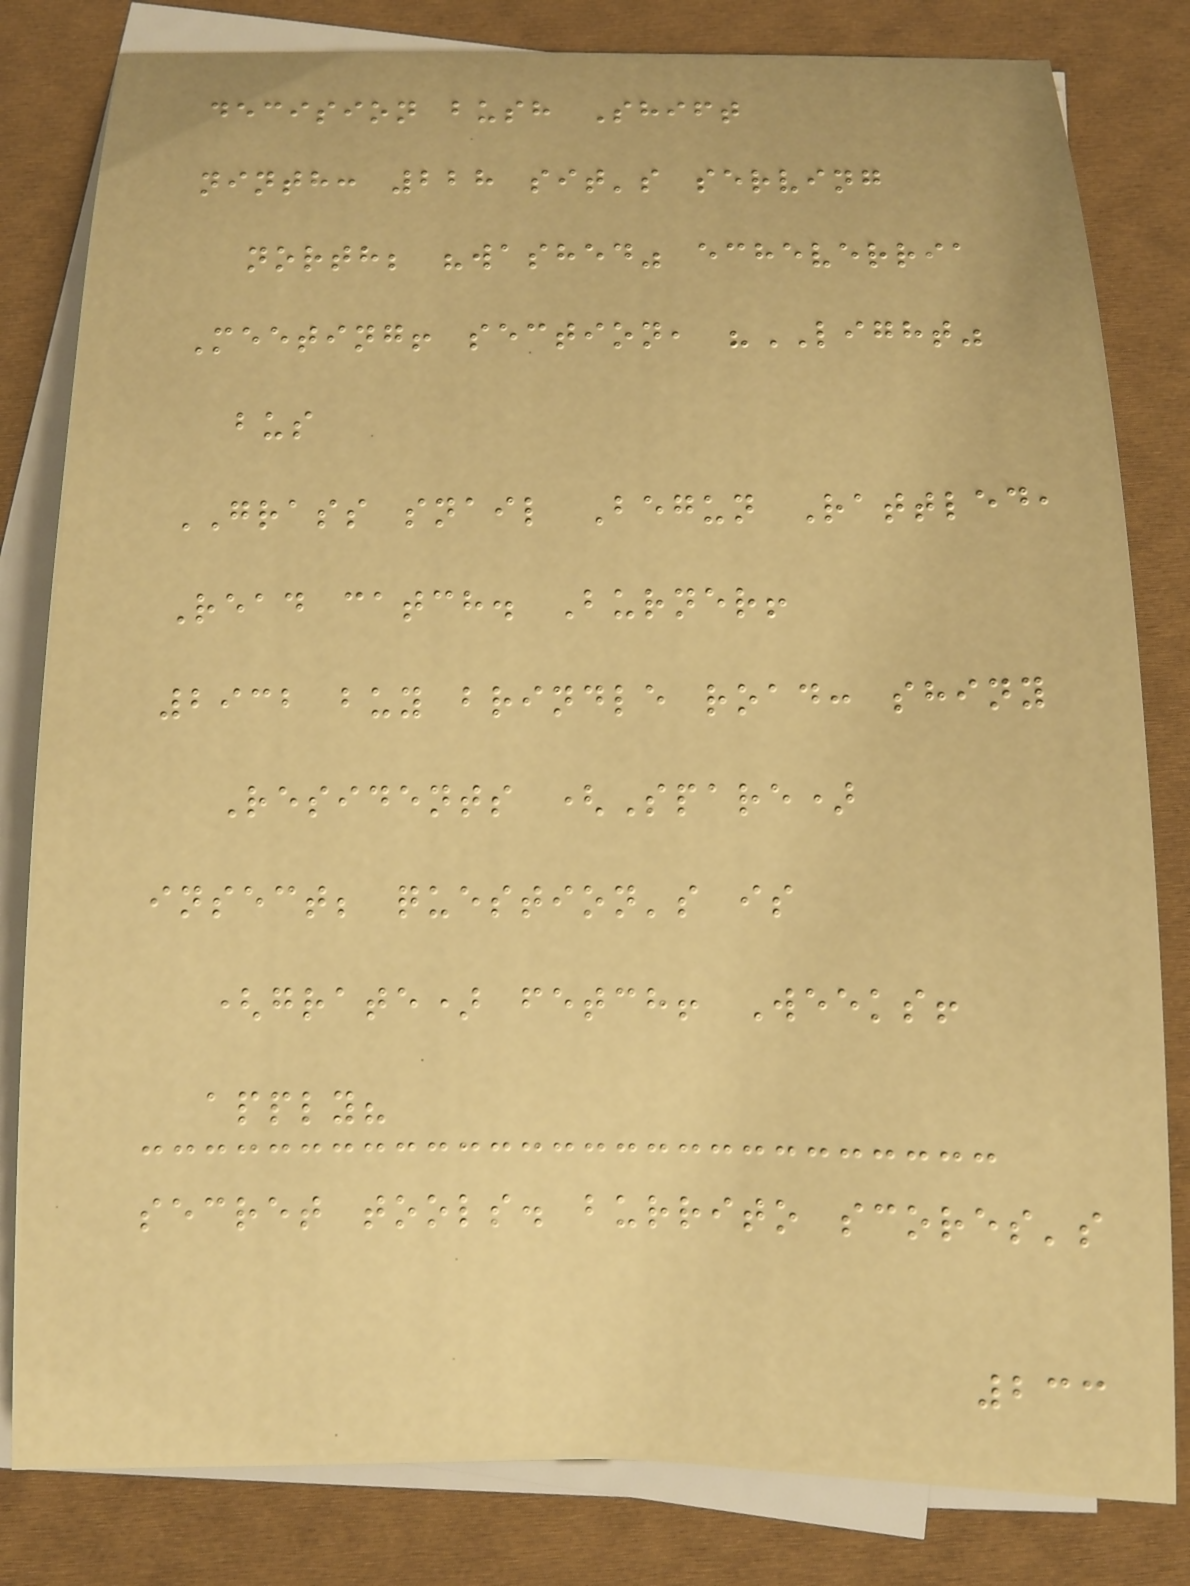decision bush Shift
ninth: 228 sit's serving
north; "washed" echeverria
Meeting! section, "LIGHT"
bus
GRASS snail Begun Rattled,
Read catch. Burner!
2932 buy brindle road: shiny
Residents (Spare)
insect; question's is
(grate) fetch! Weeks!
apply?
secret tools. burrito scores's
233
